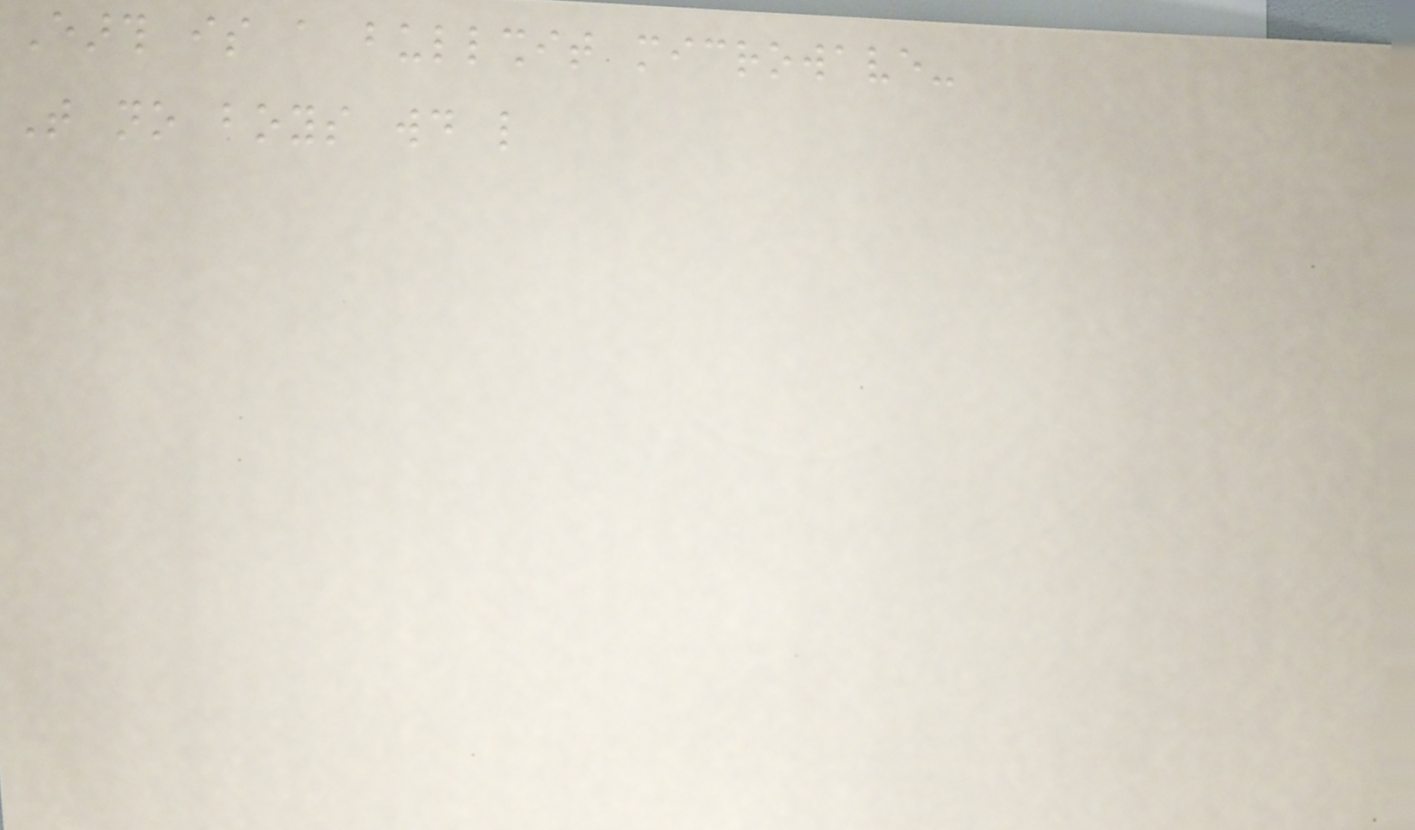Earth is a bullshit microwave-
That no boys would like
